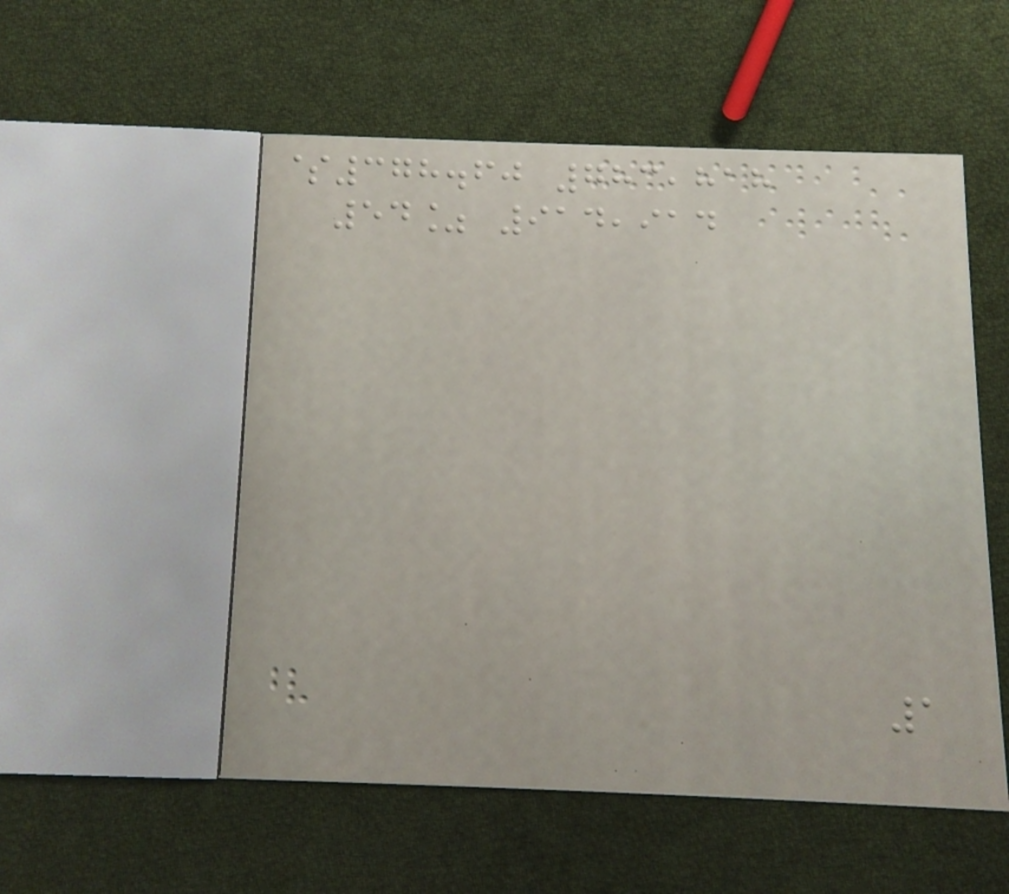$378.60 783,818
54% 914,914
1
